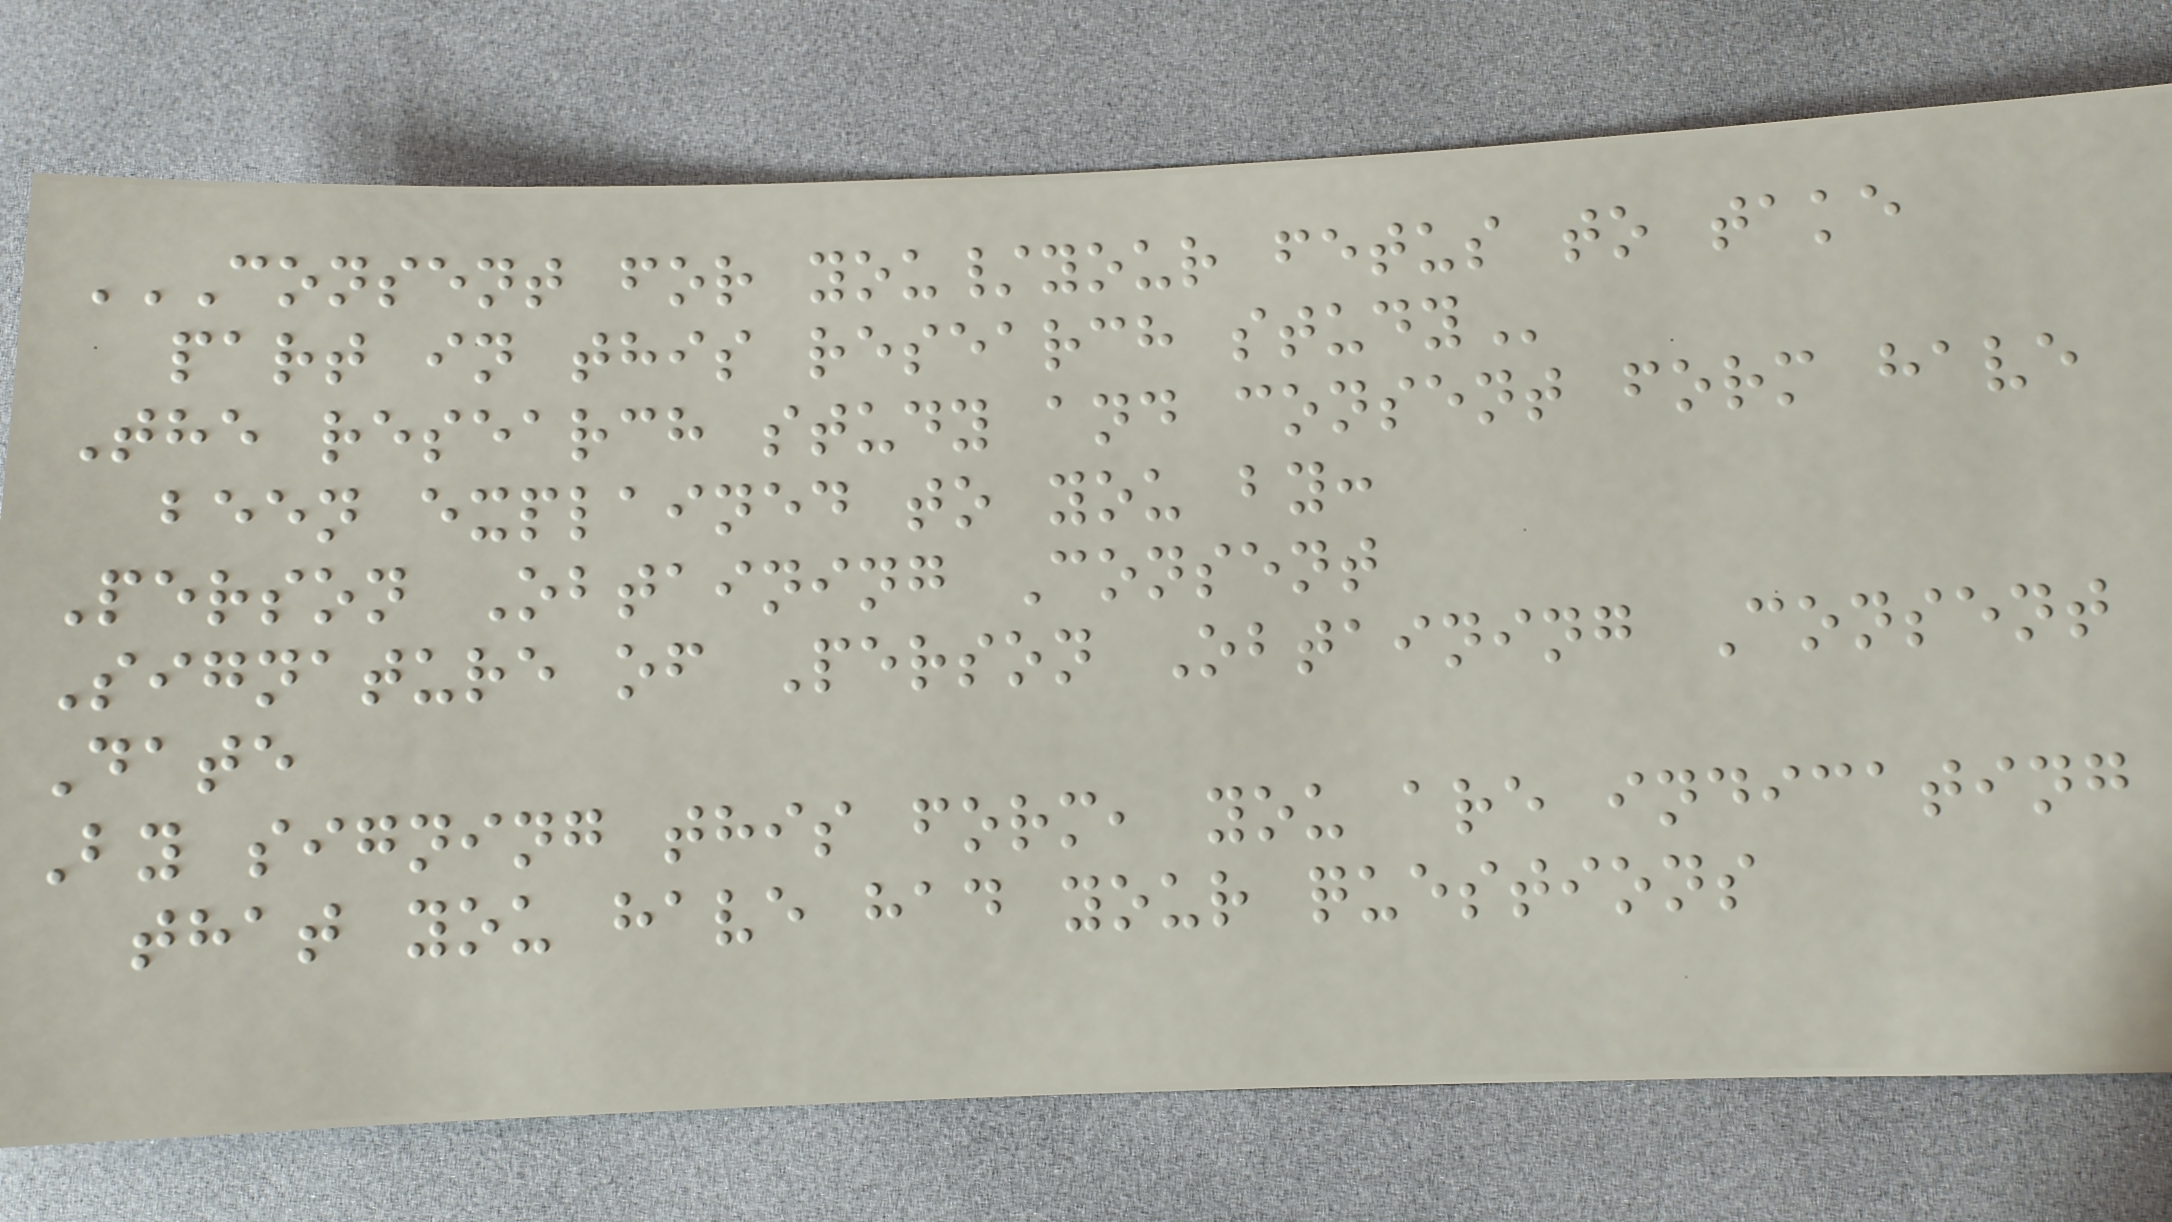CONSENT FOR YOU/YOUR FETUS TO TAKE
PART IN THIS RESEARCH STUDY
The research study and consent form have
been explained to you by:
Person Obtaining Consent
Signature of Person Obtaining Consent
Date
By signing this form, you are indicating
that you have had your questions
